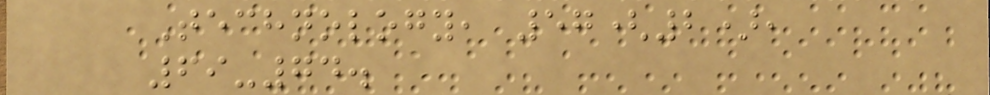Technology, 57(2),
69-74.
